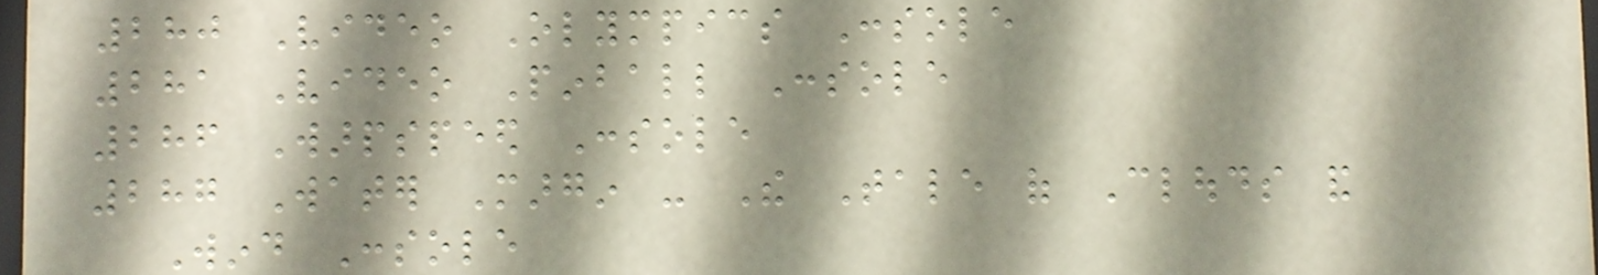280 Video Olympics Console
281 Video Pinball Console
286 Warpspeed Console
287 Water Margin - The Tale of Clouds and
Wind Console
